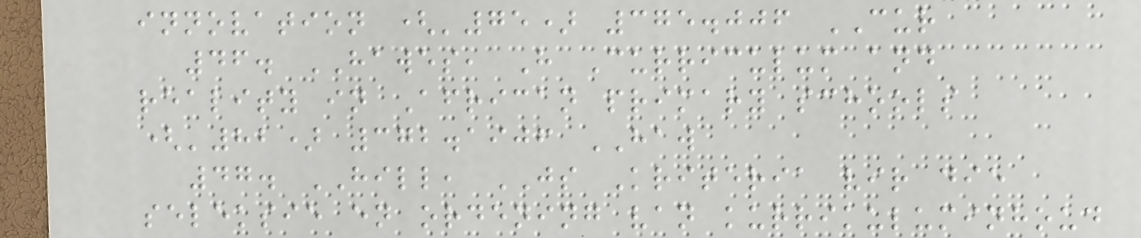innovation ('75) 375.006 CUR
46. HAWES, H Curriculum and
reality in African primary schools
('82) 372.1906 HAW
47. HILL, JS Kriteria vir die
seleksie en ordening van kurrikuluminhoud
